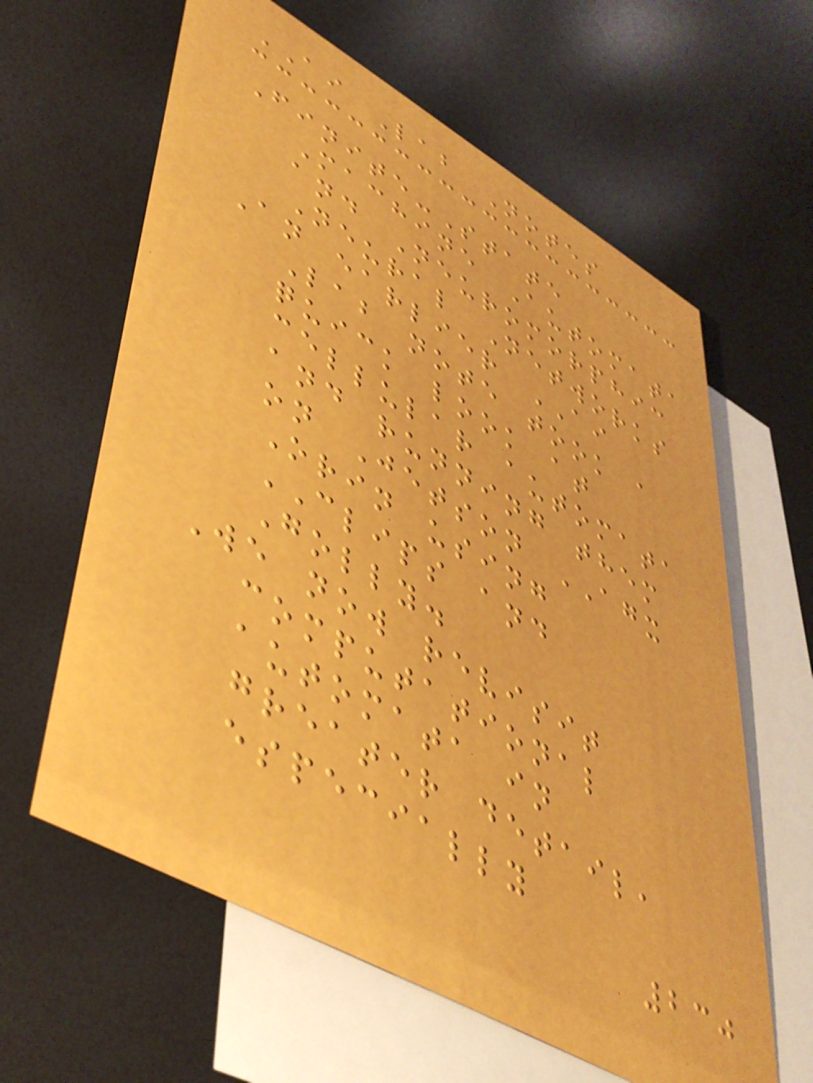AI Lab Notes
Finite-State
Machine Automata
and Neuromorphic
Neural Networks
An earlier AI
Lab note took a
quick look at
cellular automata
and running them
on Jetson AGX
Orin using
CLIPS and
Golly.
We now revisit
computational
automata in
greater detail,
especially
230
